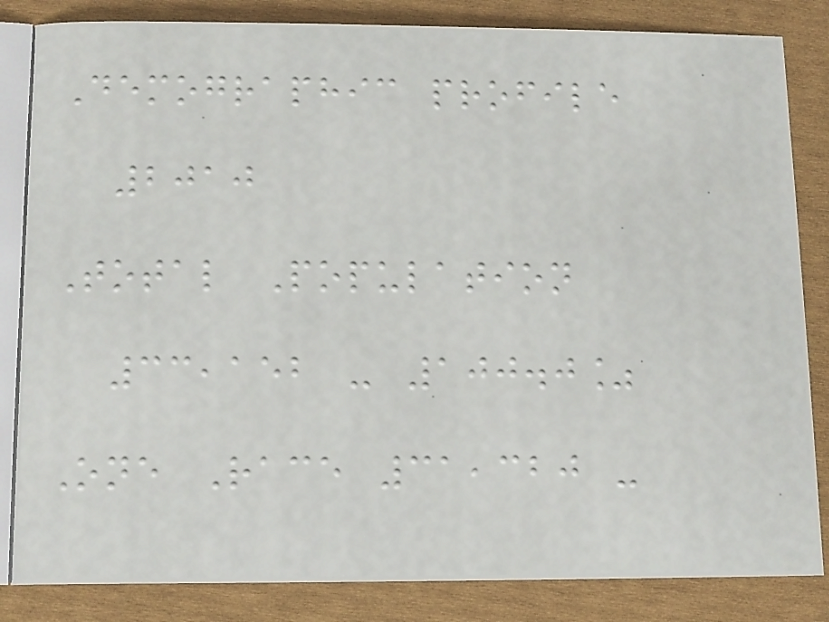Demographic profile
2010
Total Population
33,152 - 100.0%
One Race 31,320 -
